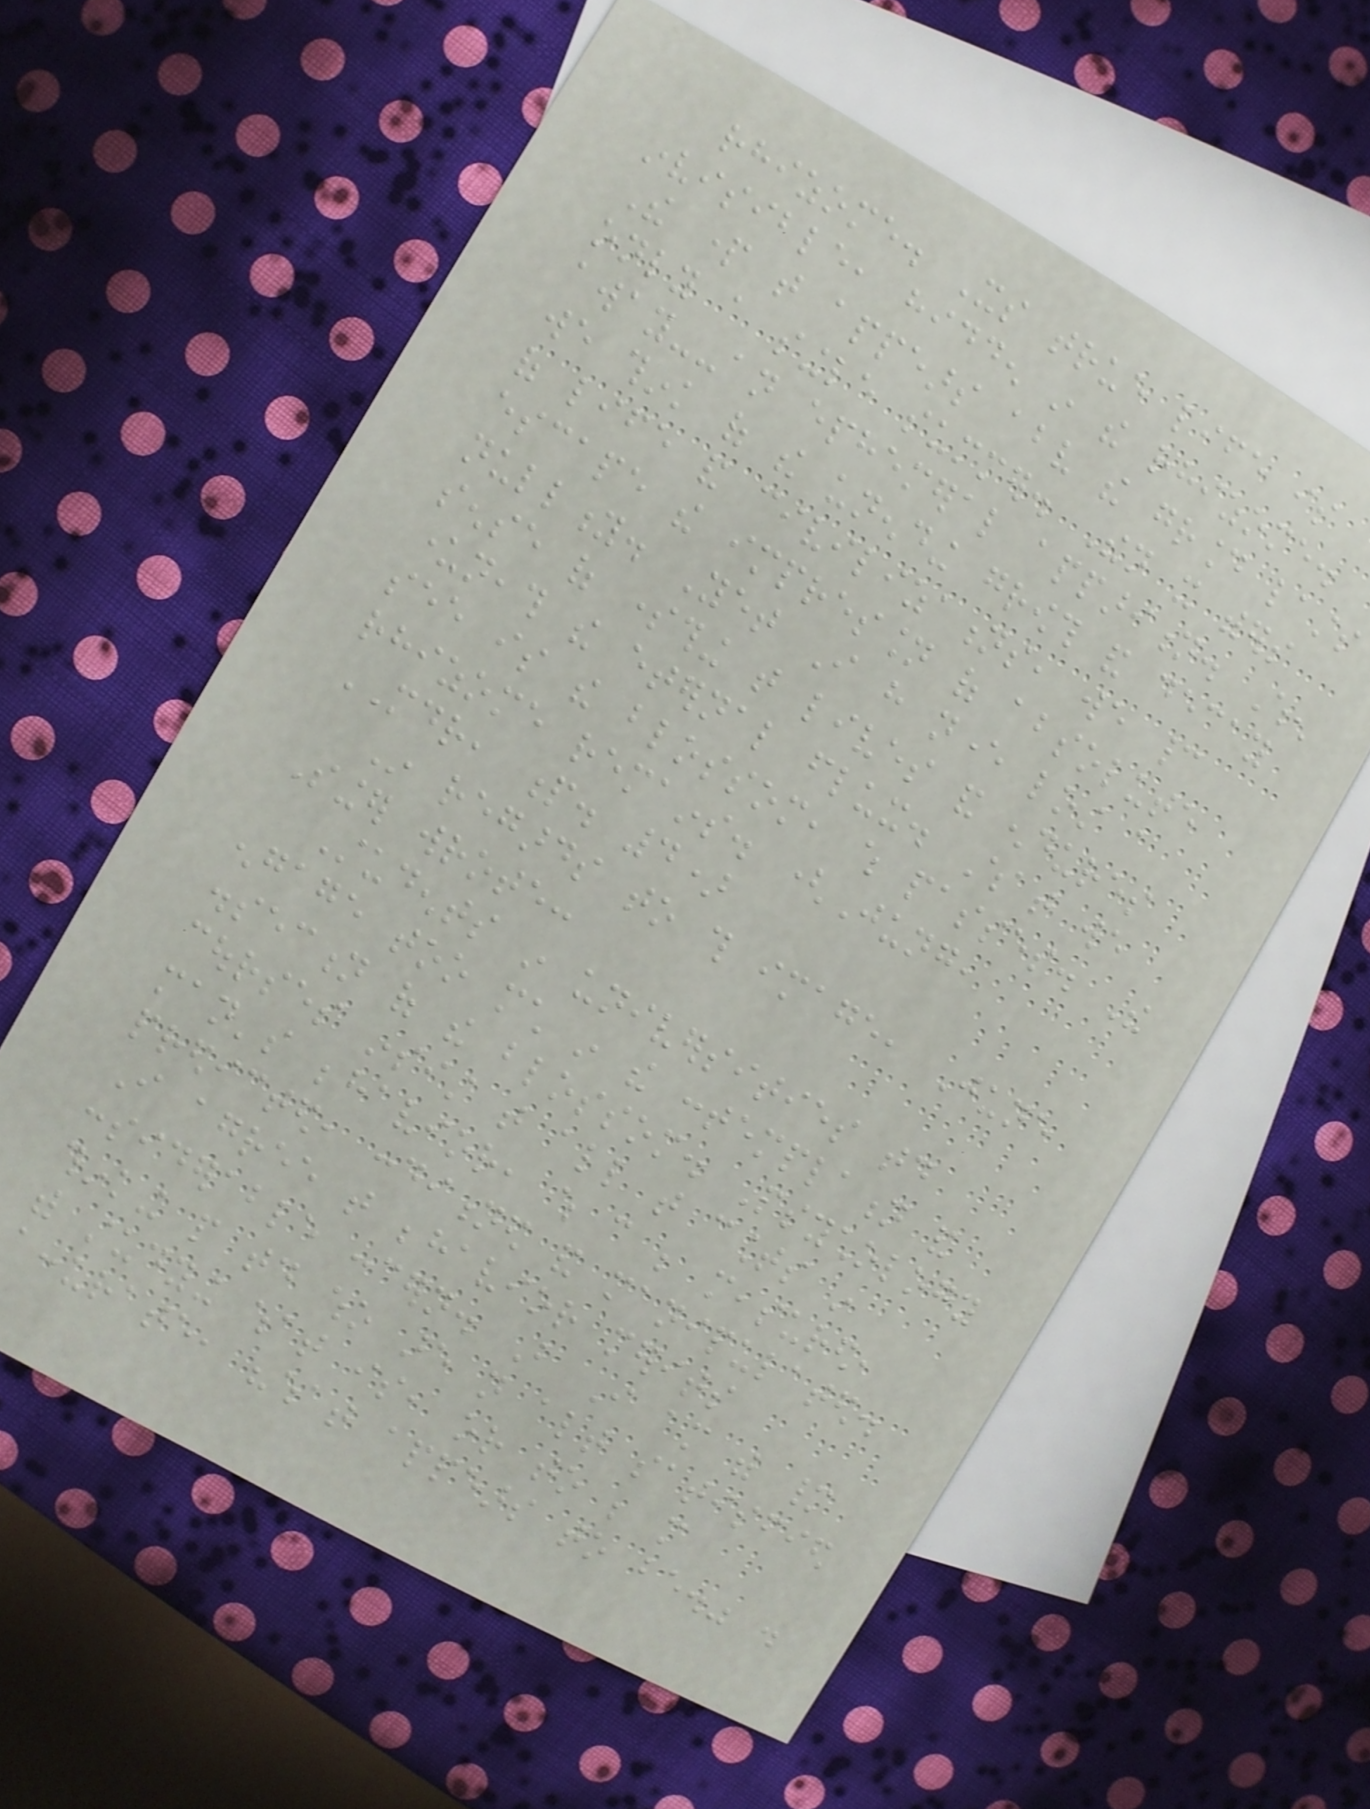rhizome. Its true life is
invisible, hidden in the rhizome.
The part that appears above the ground lasts
only a single summer. Then it withers
away--an ephemeral apparition. When
we think of the unending growth and decay
of life and civilizations, we cannot
escape the impression of absolute
nullity. Yet I have never lost a
sense of something that lives and endures
underneath the eternal flux. What we
see is the blossom, which passes. The
rhizome remains. (Jung,
MDR, p. 4)
In regards to this image, June
Singer wrote:
Students in universities today
engage too much in the contemplation and
dissection of the blossom. Psychology
courses insist that all that counts in
man's behavior, which can be measured,
predicted, conditioned and manipulated.
I agree that behavior merits
considerable concern. But I am with many
thinking people today who are not altogether satisfied
with studying what is, or to be more
accurate, "what appears to be." .
